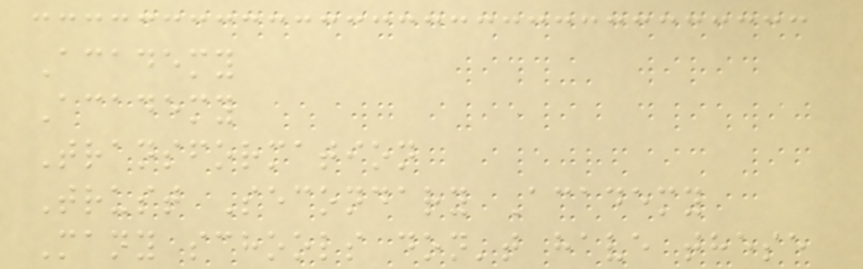Academy
Academy
Transformation
Trust Secondary Academy
Many schools don't have these
